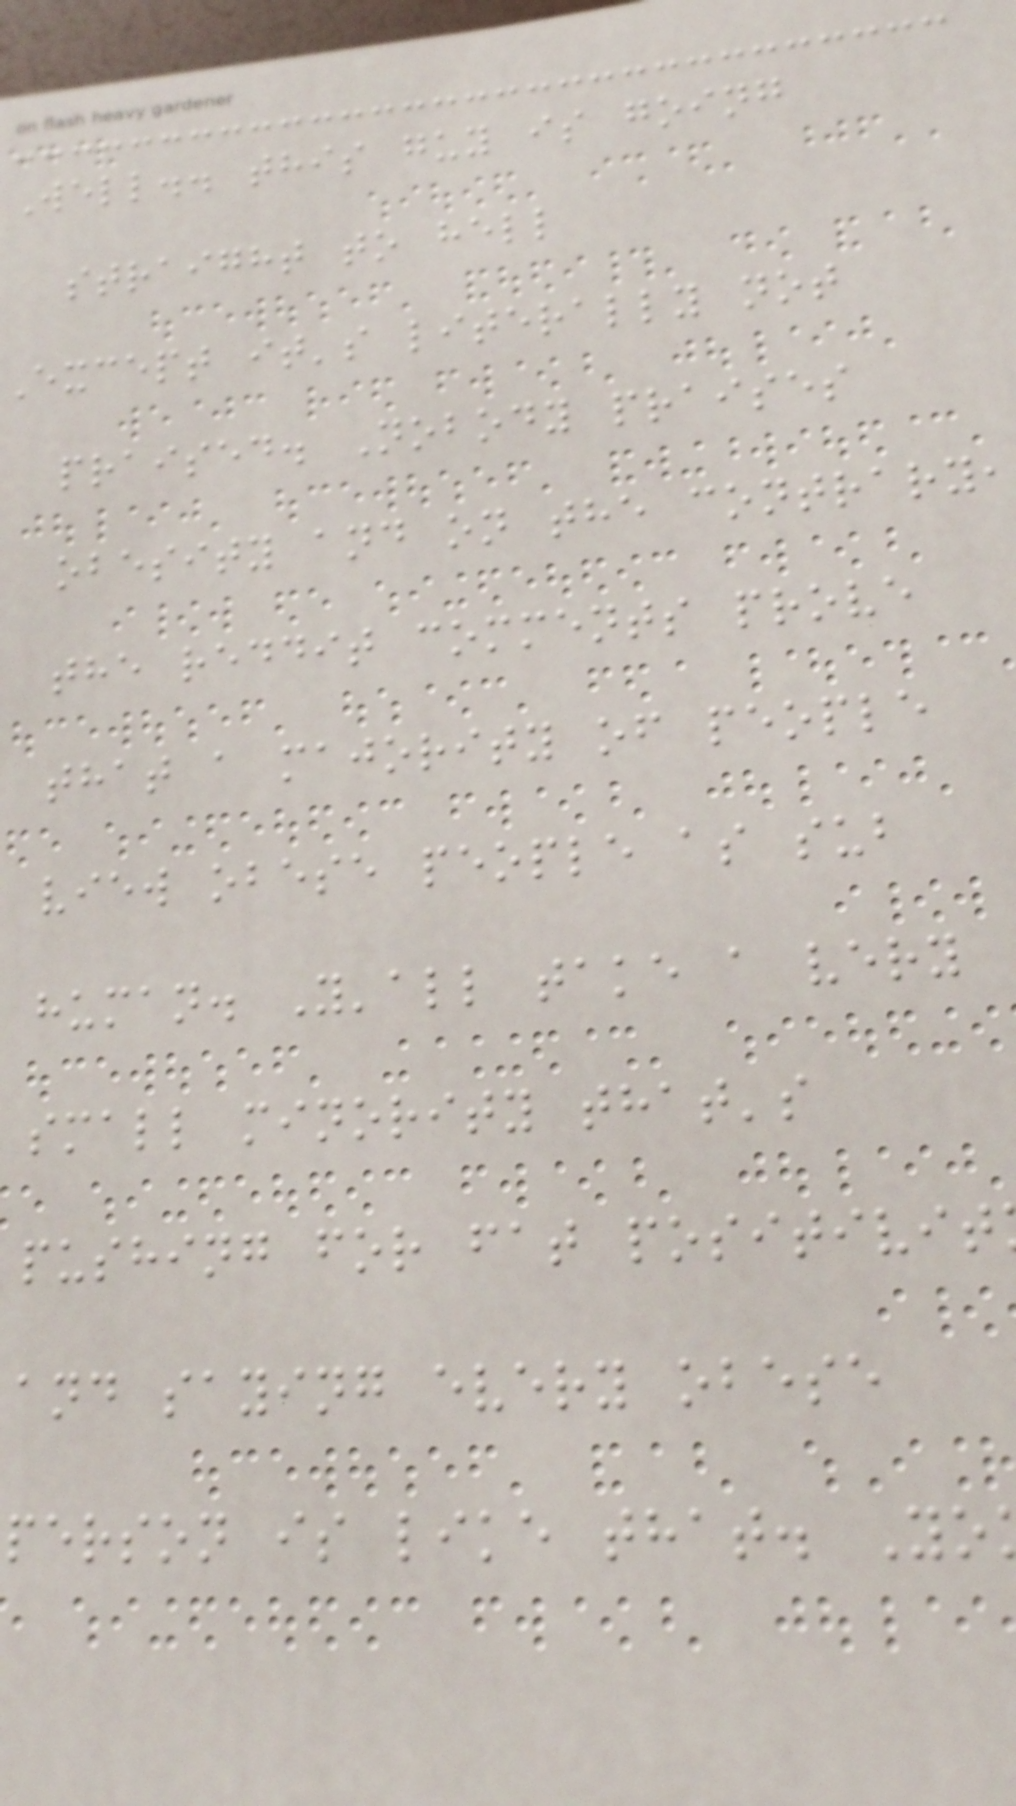Well.. this guy is going
straight to hell
Except it's literally not
praised. Nobody praises
obesity and on the contrary,
the reddit comments prove
that a majority of people
view obese people as sub
human. Y'all take a very
small minority that's
pushing for fat positivit
and saying every obese
person is like that. Yo
